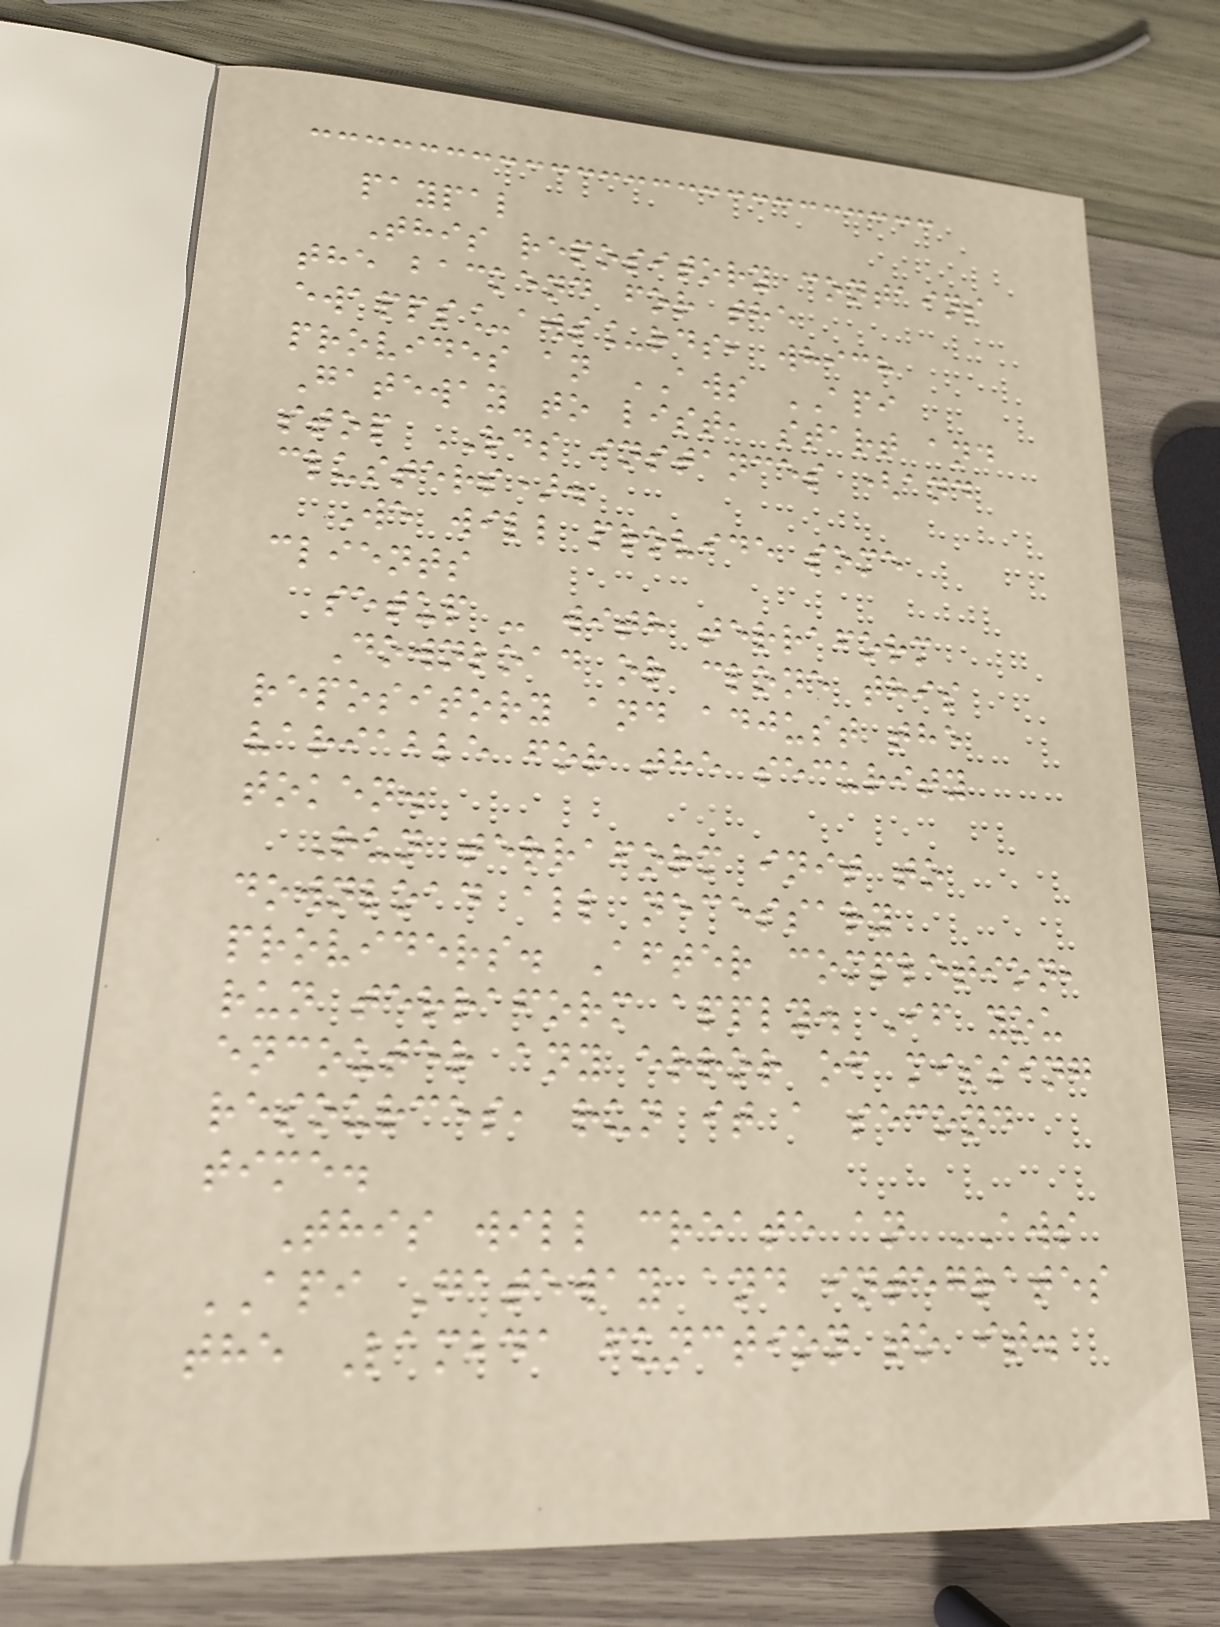paypal
This repository contains
the backend for the
ewapps_aws_rds, which
provides an AWS API
Gateway to list, start and
stop RDS instances (and
clusters).
We will provide some
clients
setup - with terraform
Download or clone this
repository and adjust the
variable for the security
token.
Run terraform init to
download all necessary
providers. After completion,
run terraform apply. If you
encouter any error of missing
resources, run it a second
time.
This will create an AWS
API Gateway and integrates
the Lambda function to it.
